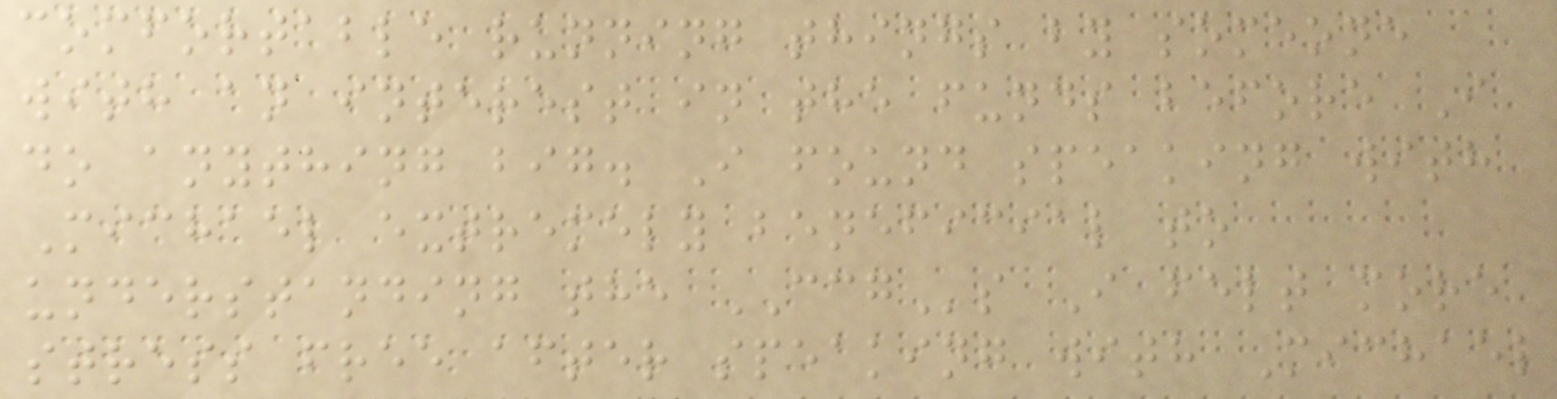comfortable running things by someone
with an interest in the funds before I
do anything big. I found speaking with
Michael extremely beneficial to
understanding the CCGs I felt more
stress free after speaking with Michael
